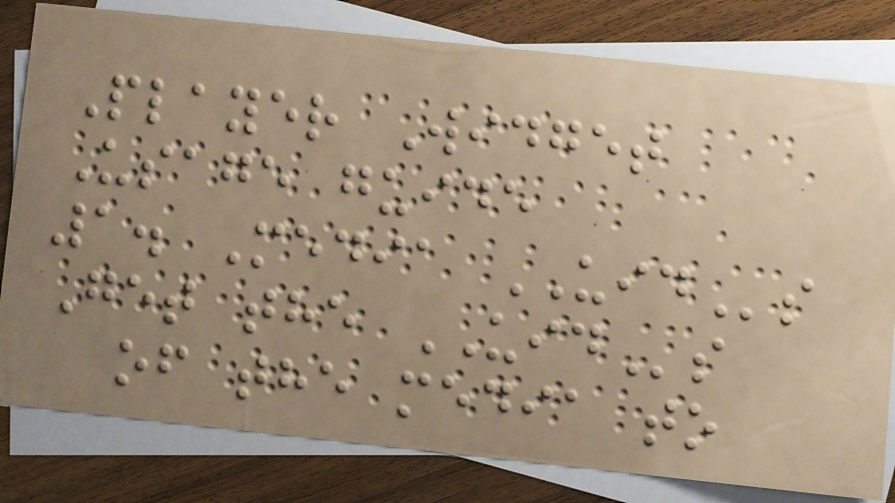Player Widget
Usage guide
1. Media UIDs
Get the UIDs
of the media to
